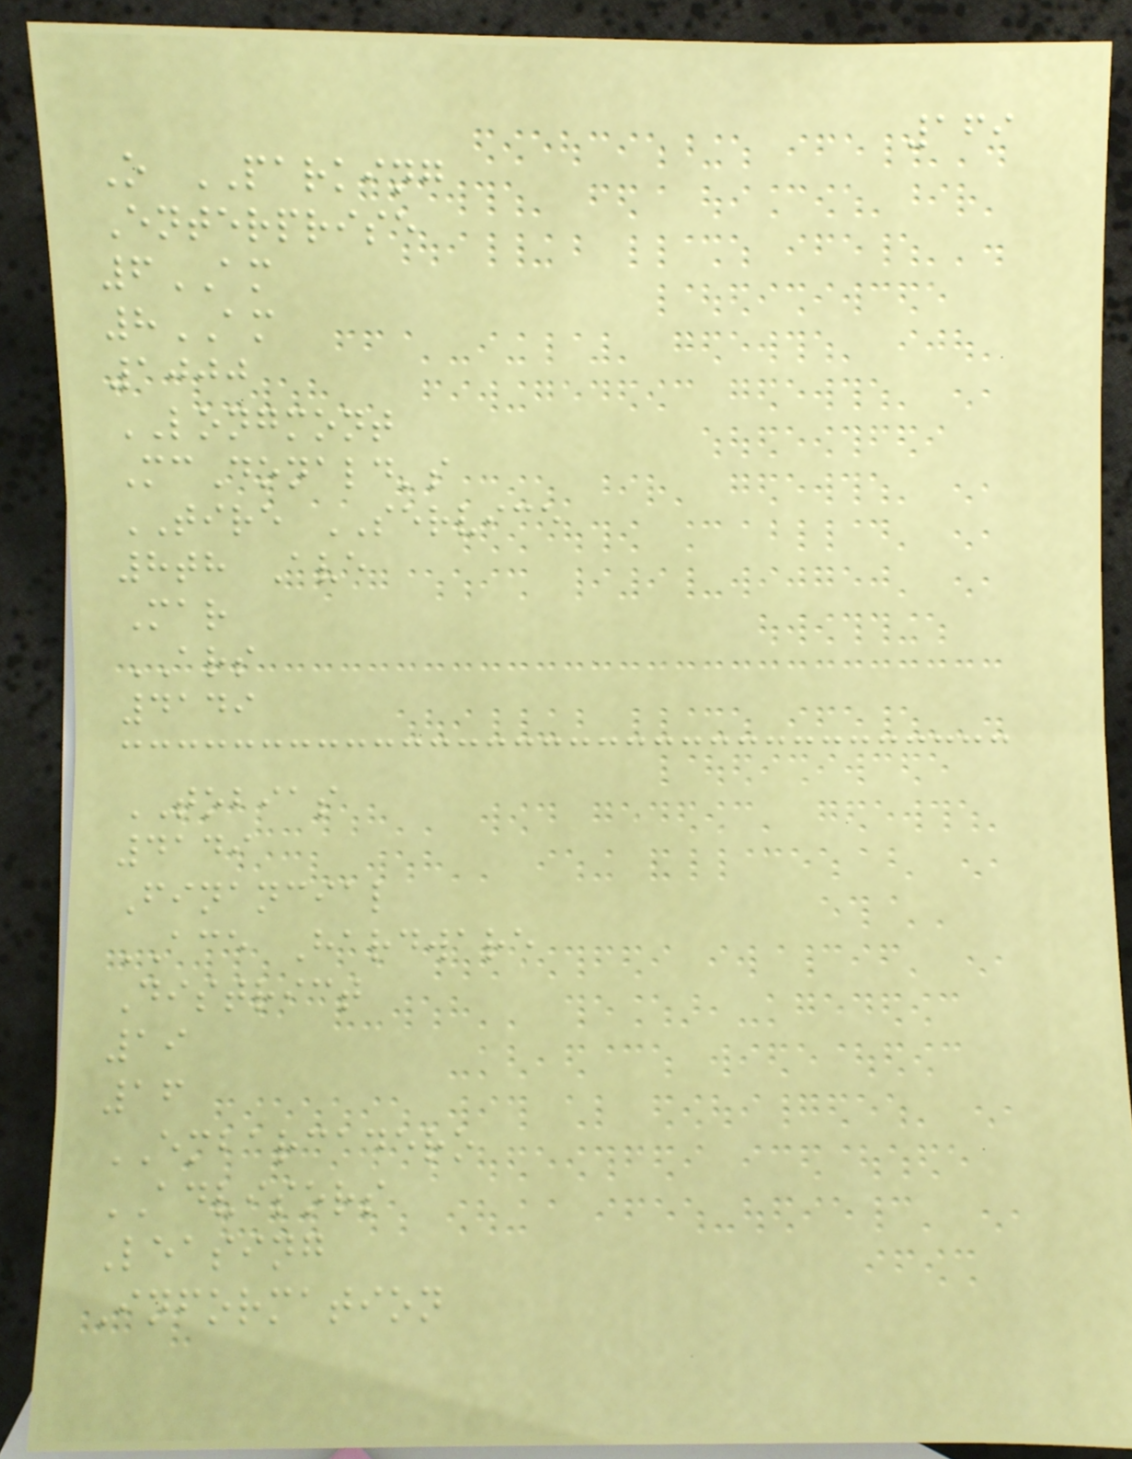169
O PARKING
Enterprise
6AM
8AM
1000
LONGMONT
McDonald's
TIRE SERVICE
8th Ave
Mar
ARS
4149
TOBIAS
4149
Financial
ACE Hardware
District
19
16
EMBARCADERO
ADVISORS
Leasing
Information
